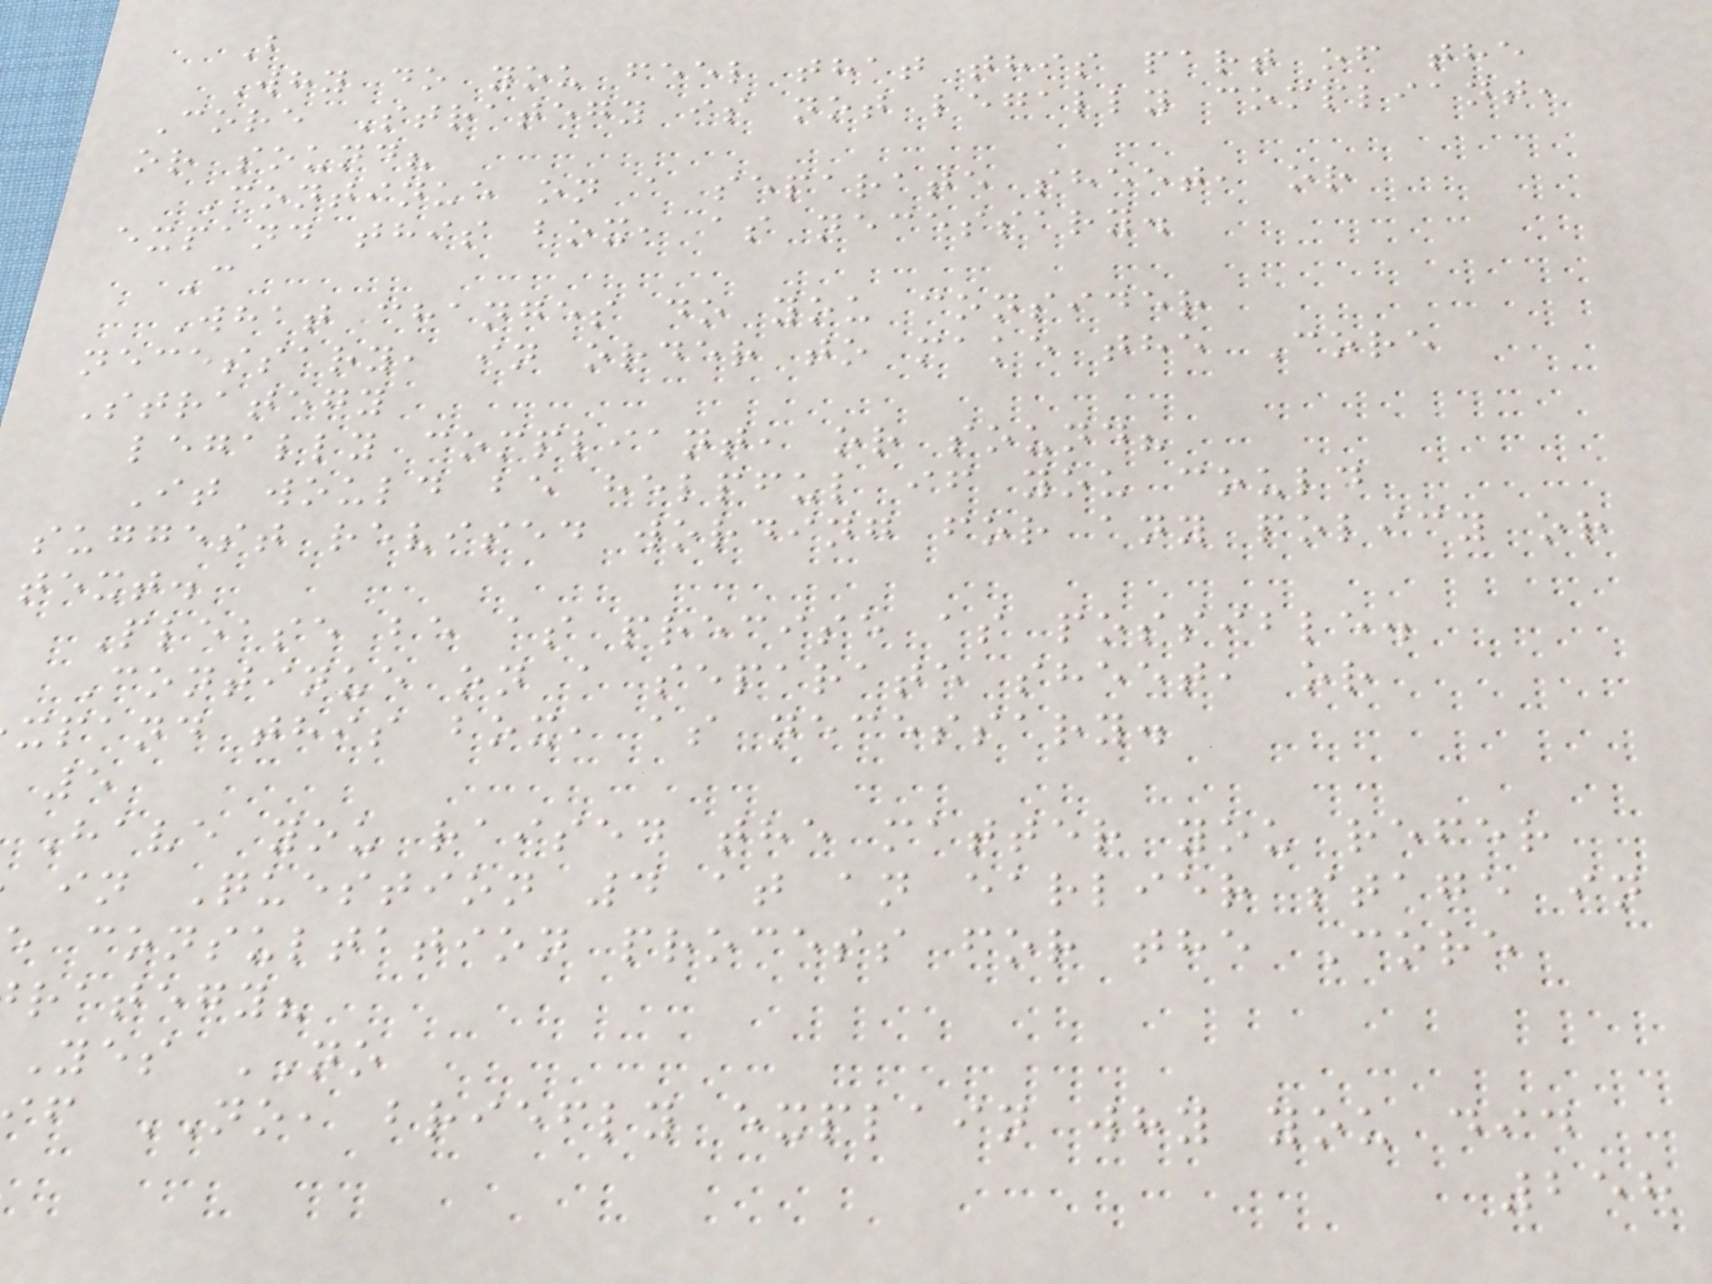B
Why do you feel that this part of the
Core Strategy is not legally compliant,
or sound?
Continue on a separate sheet, or
expand this box, as necessary.
C
What changes do you consider
necessary, in order to make the Core
Strategy
legally compliant, or sound?
It would be helpful if you could
suggest revised wording for any policy or
text.
Please be as precise as possible.
Continue on a separate sheet, or
xpand this box, as necessary.
5
Have you raised the matter you refer
in Question 4 at an earlier stage in
consultation process for the Core
rategy?
yes NO
f NO, briefly explain why you did
258
